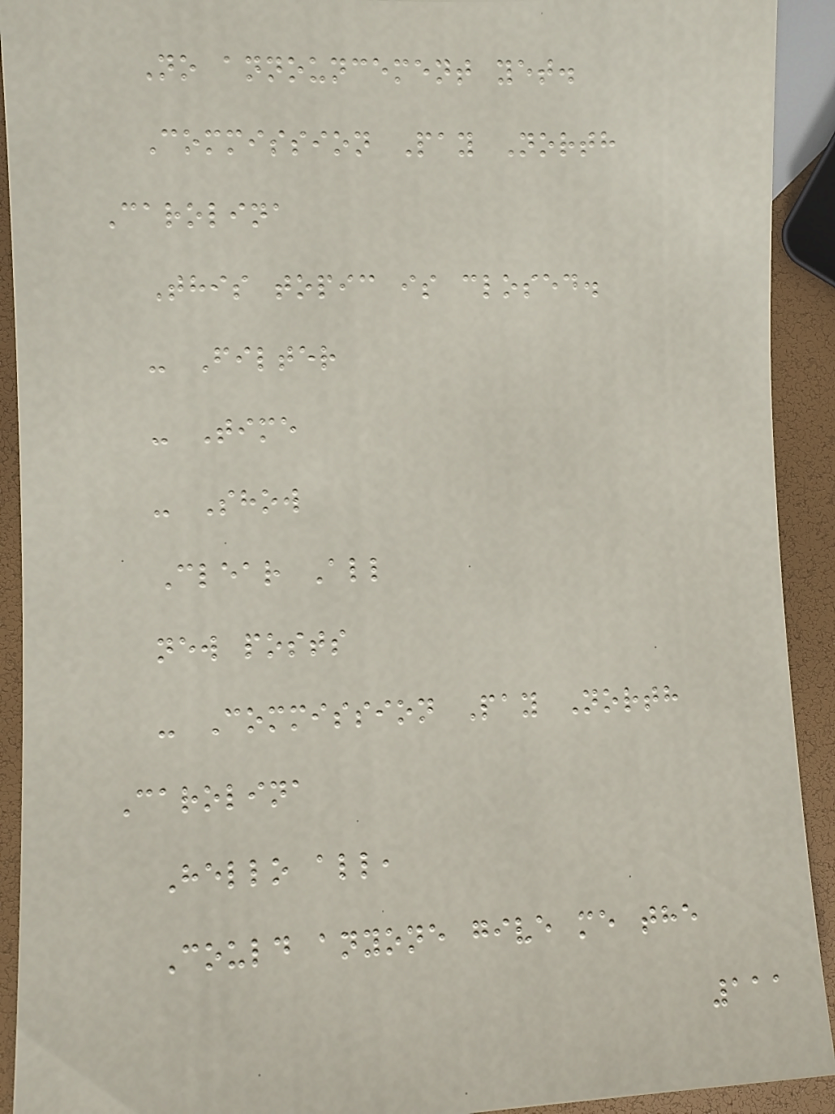No announcement yet.
Commission Pay North
Carolina
This topic is closed.
- Filter
- Time
- Show
Clear All
new posts
- Commission Pay North
Carolina
Hello all,
Could anyone give me the
111
